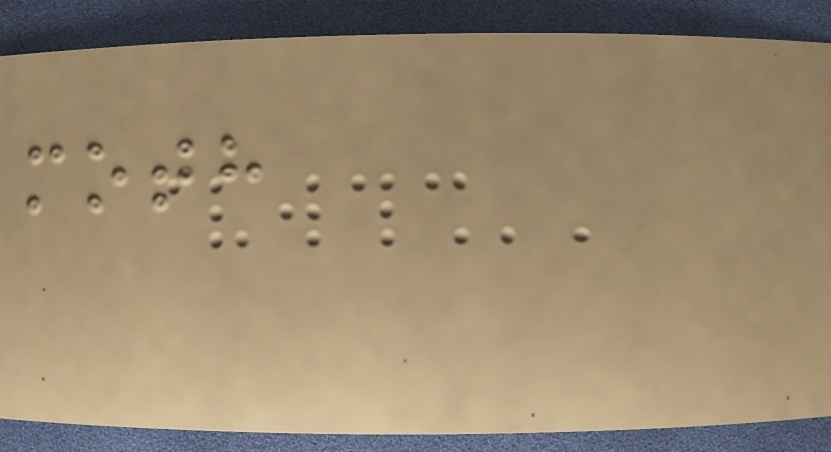moth
